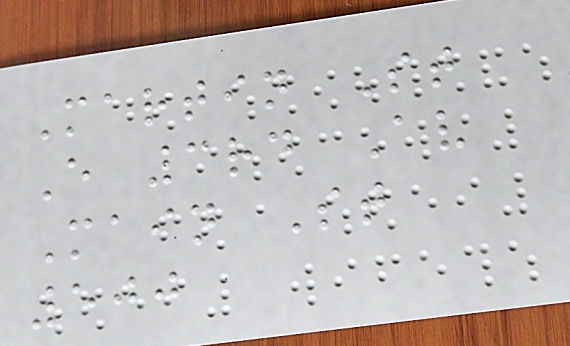Martin St
E 3rd Av
Main St
500
